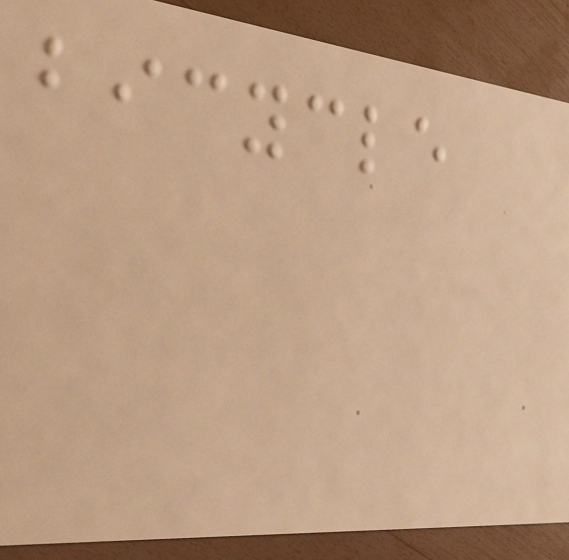bicycle
